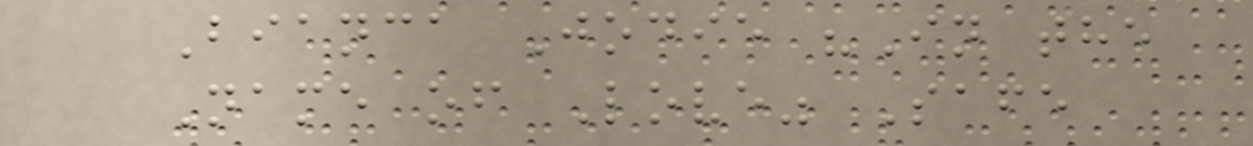Bianca Jodie "In the
Name of Love" Safe
